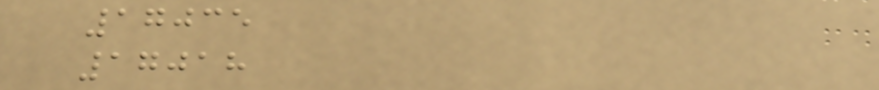17035
17018
